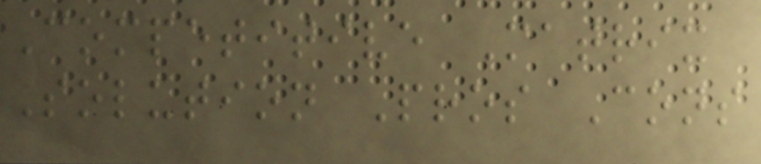Competitive Matrix
Solution Pros Cons
